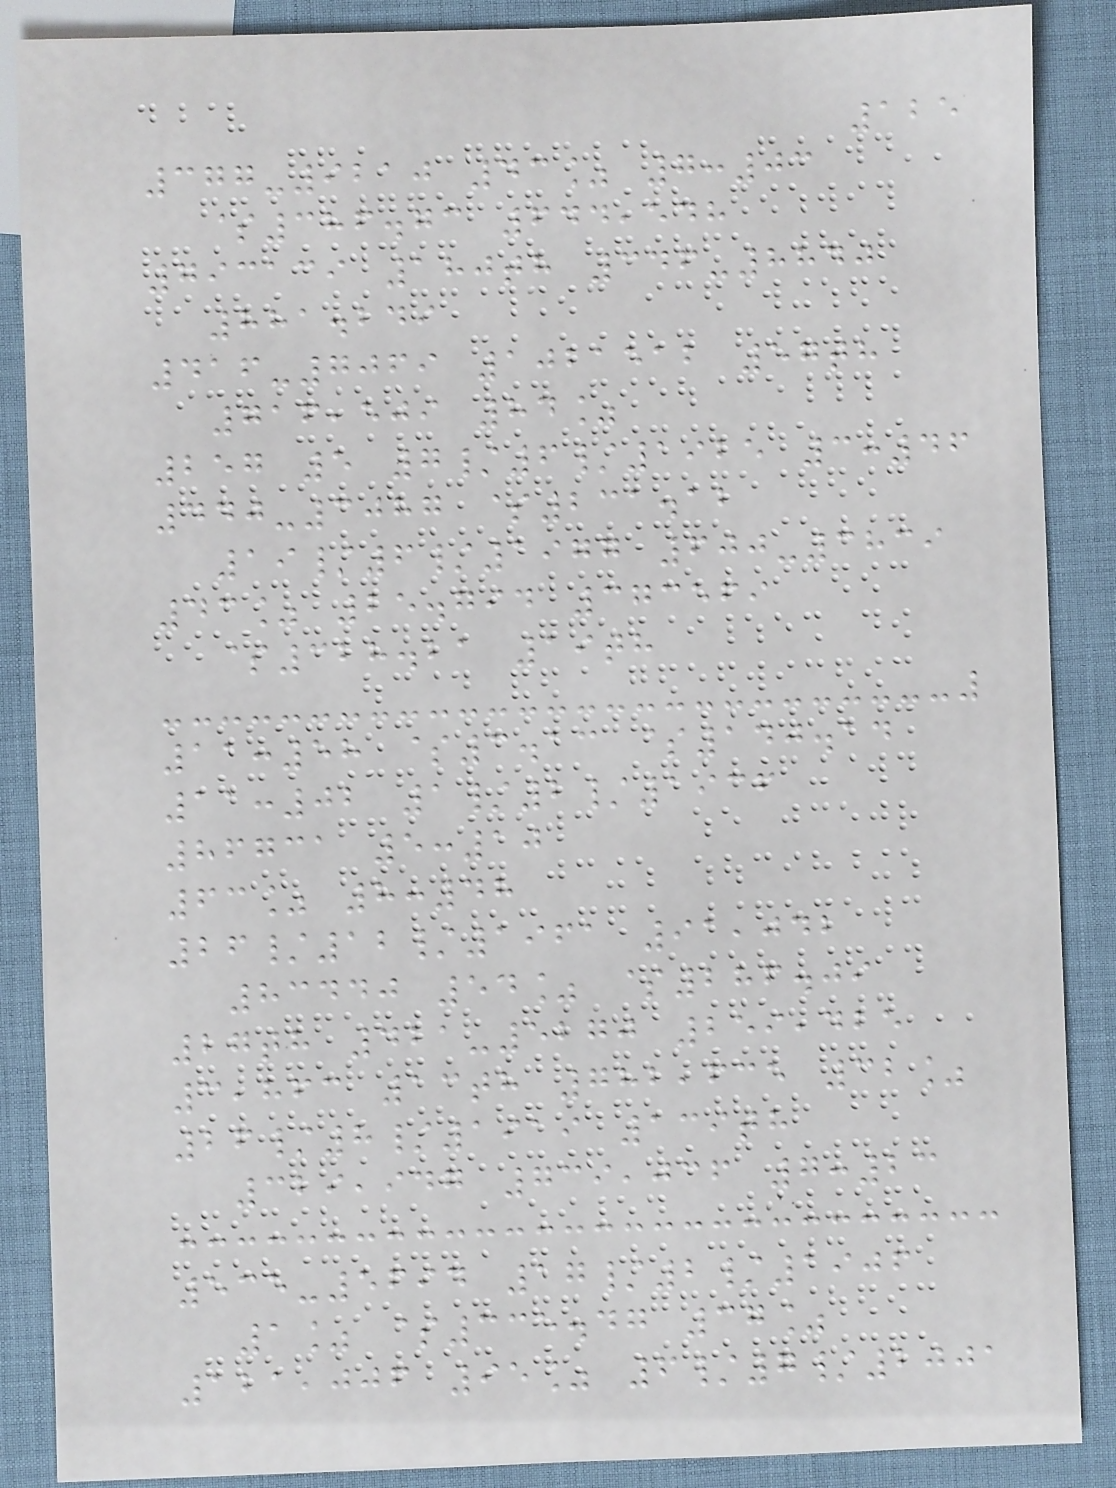125
377-9210 43% 7:03
$386.73 644,548
793139 180th 346-8840
881.249
416-7069 1021512 57th
716,509 84%
257 5 7/6/1925 3:46
440-3087 $231.12
19/6/1977 600-3839
43% 25.794 373569
$328.21 19th
11:58 $3.13 $140.14
11:02 1/2/1936
86731 5:10
63% 8:48
26/12/1961 91,042
83440 54% $286.09
27th 421-5270 259,425
3,863 13th 782,635 32%
26/8/1919 139th
329,947 739,036 7:23
535-5694 17/2/1906
1% $335.47 37%
121,006 95% 6/7/2001
